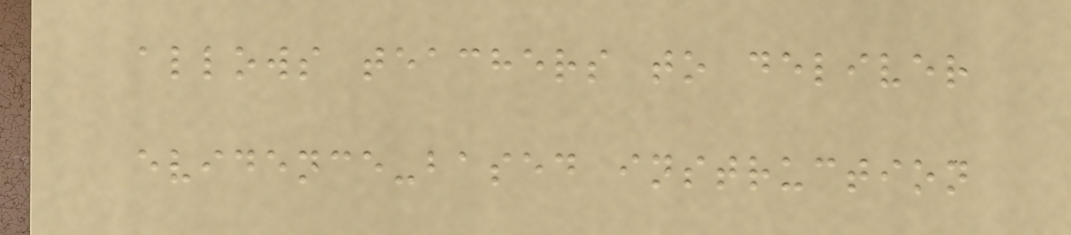allows teachers to deliver
evidence-based instruction
